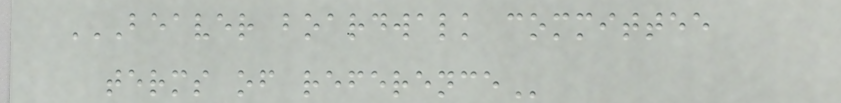BEAVER BOARDWALK COMMITTEE
TERMS OF REFERENCE
